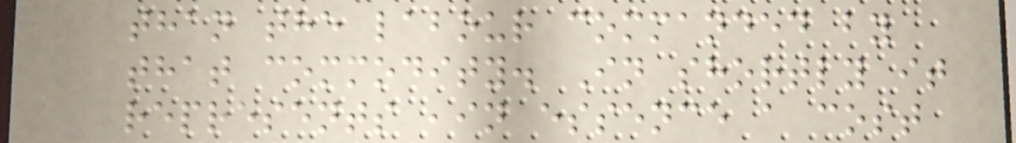than the labour commanded by
that commodity. In shortly it
represents ,in essence a cost
